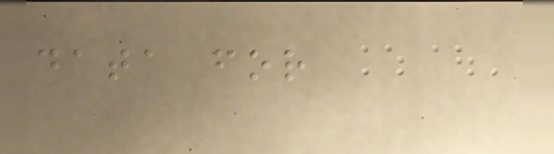data for
